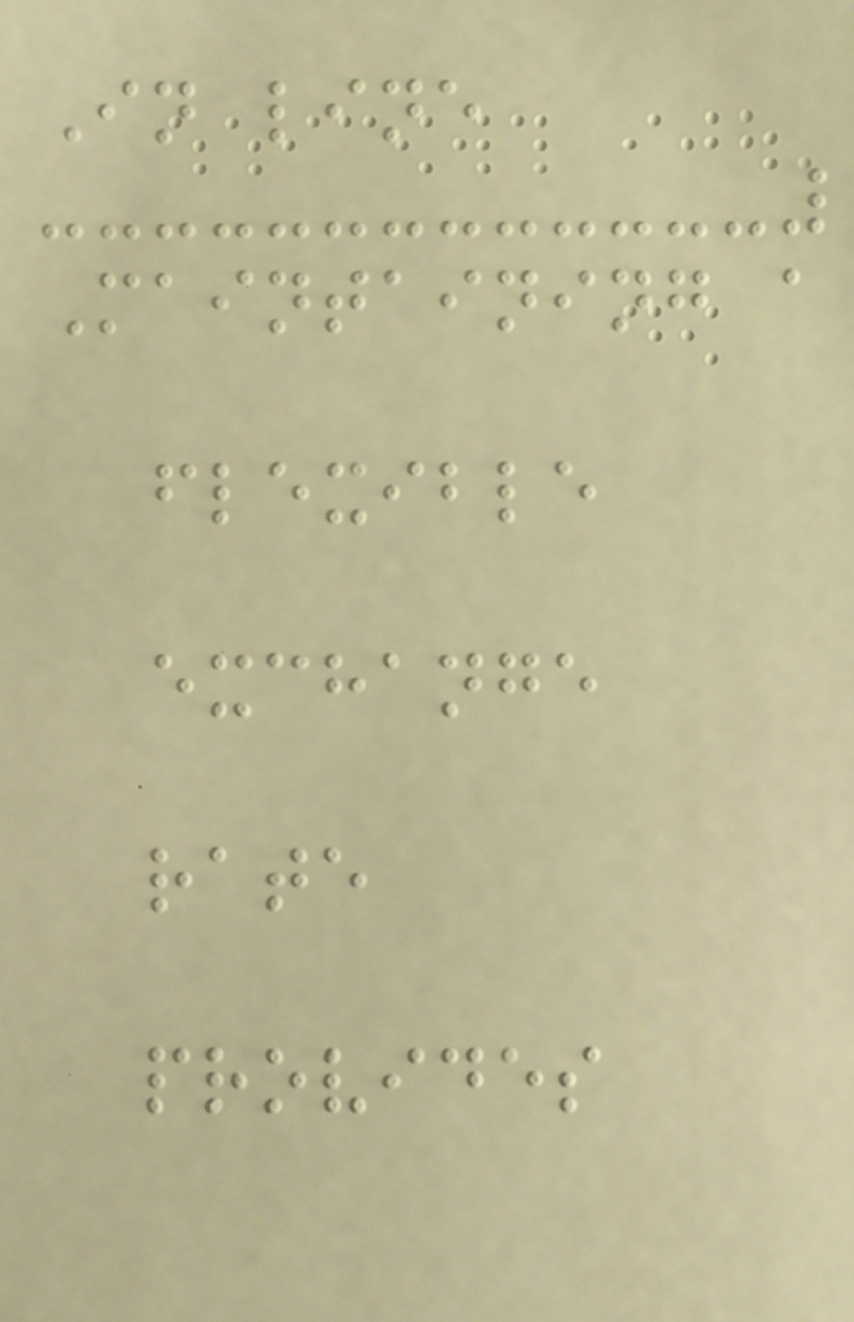In line
Maintaining a
flexible
exchange
rate
provides
